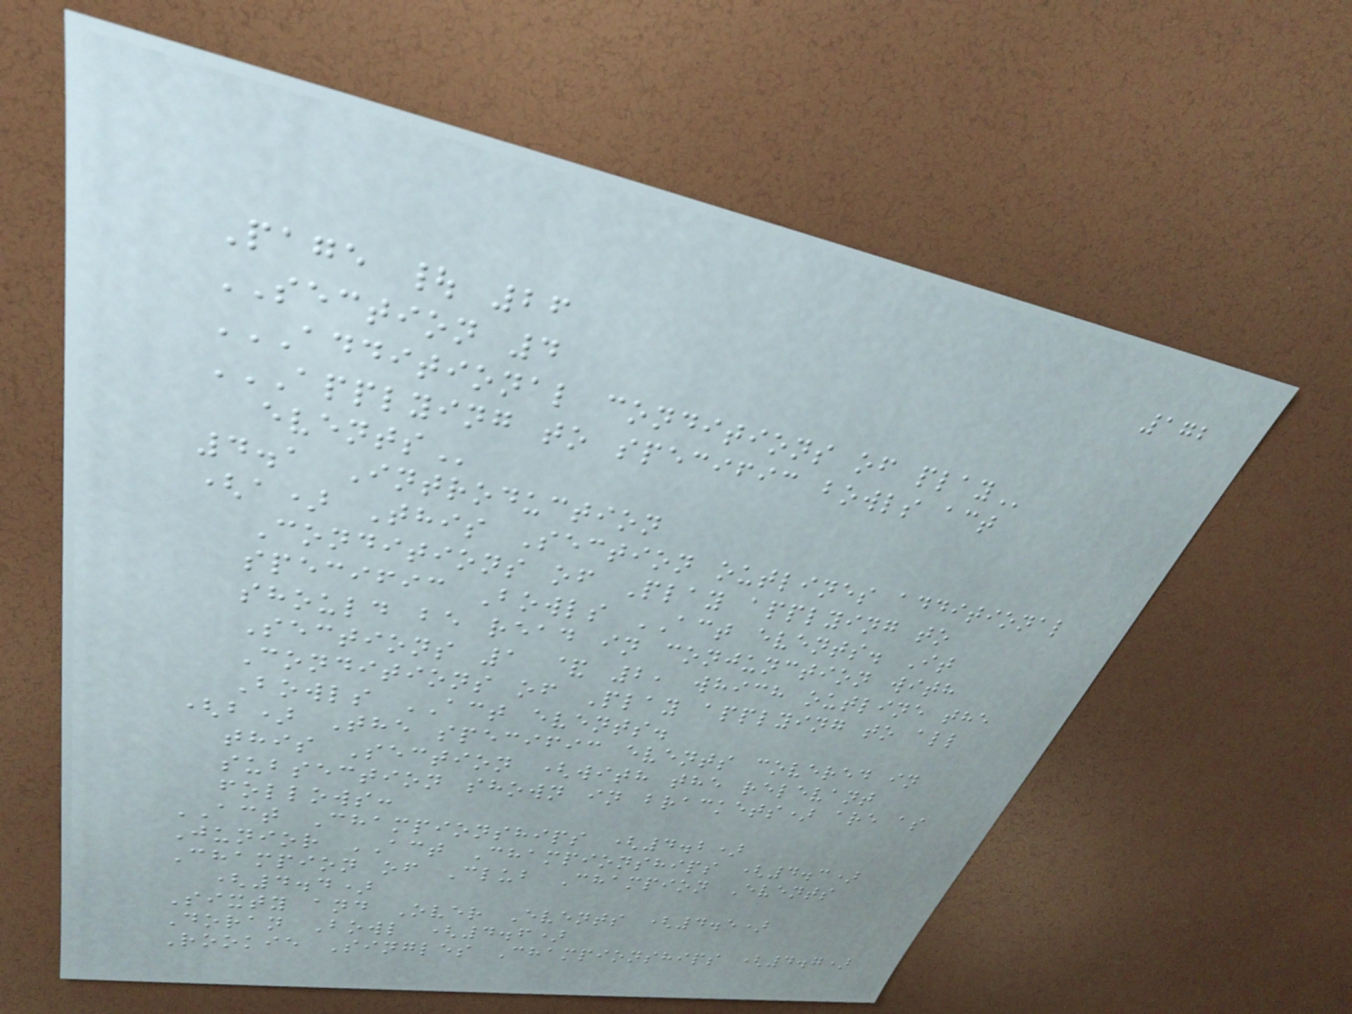172
Page | 26
SECTION 4
ADDITIONAL CONDITIONS OF PLAY
APPLYING TO SPECIFIC BOWLS ACT
EVENTS
4.1 Introduction
(a) This Section outlines additional
Conditions of Play applying to
specific Bowls ACT events. It
should be read in conjunction with
Sections 1 & 2, which outline the
Conditions of Play applying to all
Bowls ACT events.
(b) The specific events covered in
this Section (with the relevant
subsection shown in brackets) are as
follows:
ACT Championships (4.2)
Junior ACT Championships (4.3)
Champion of Club Champion Events
(4.4)
Sixty and Over Events (4.5)
Doran Bowl (4.6)
Rookie Singles Championships (4.7)
